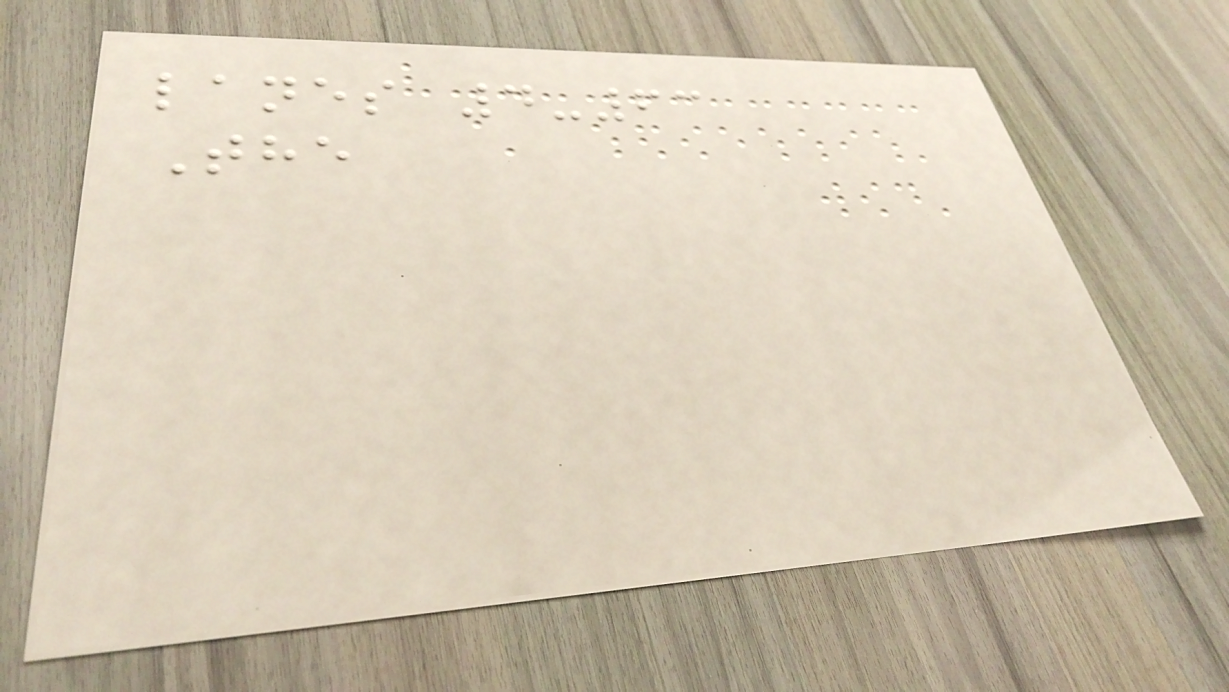lanes 4-63
The
